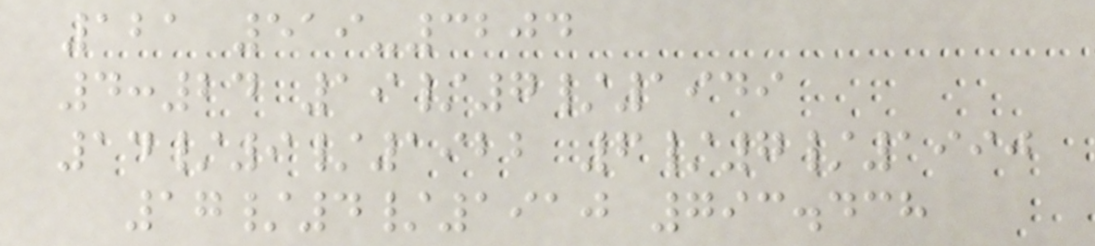121 519-3204
4:24 19/7/1949
14/9/1922 6/7/1990
17/4/1910 793.438
